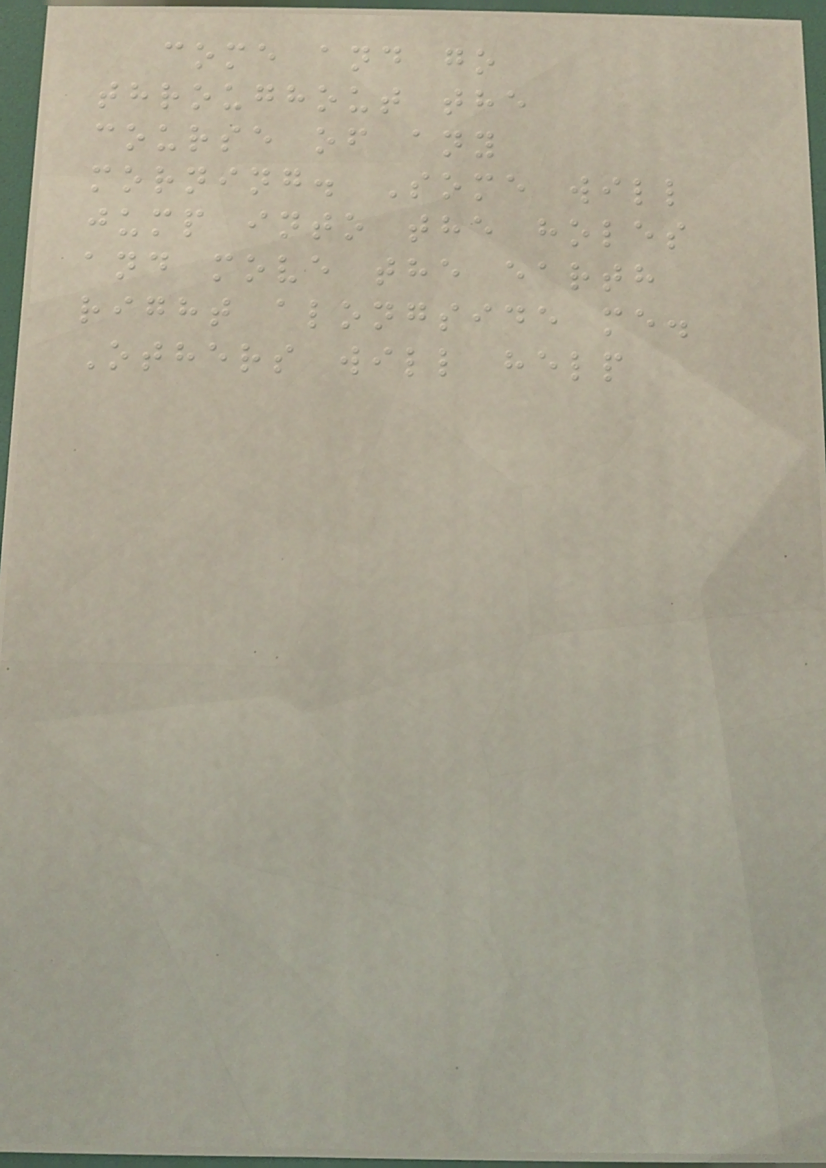come and go
throughout the
course of any
morning. Some will
jump into the holes
and move the earth
right alongside me.
Others will help
